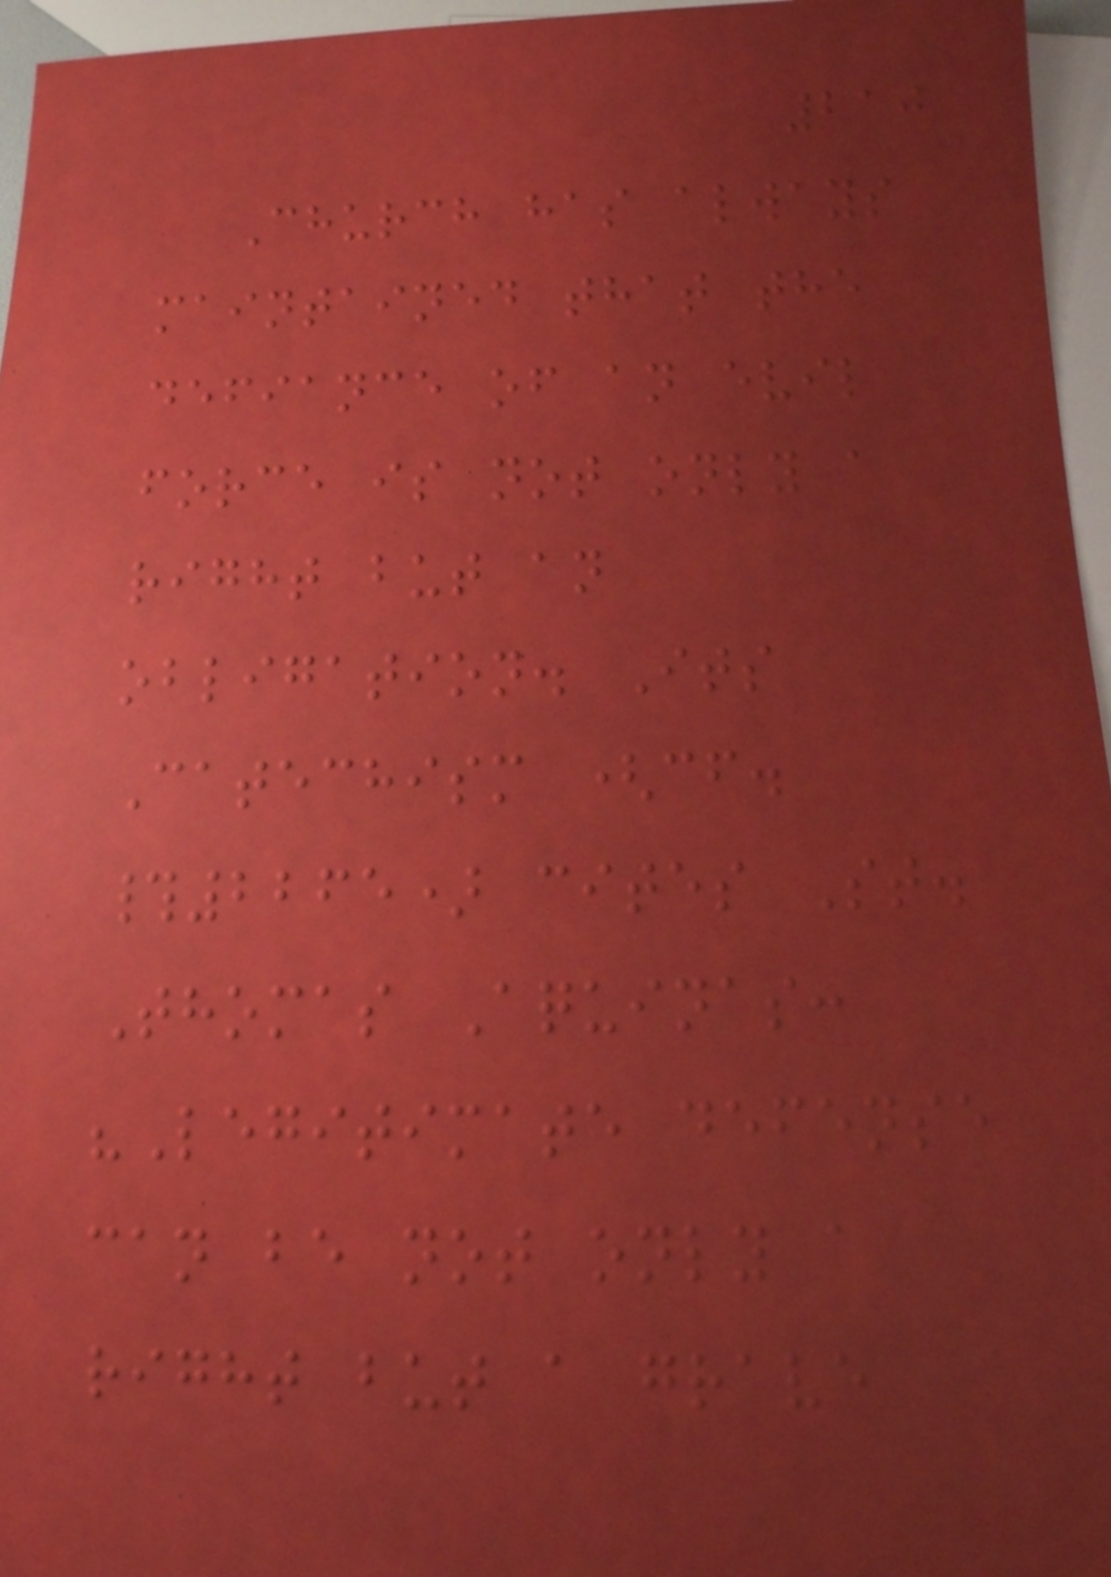210
Church has always
maintained that the
defiance of an evil
force is not only a
right but an
obligation. Its
Catechism (cf.
#2265) cites St.
Thomas Aquinas:
"Legitimate defense
can be not only a
right but a grave
